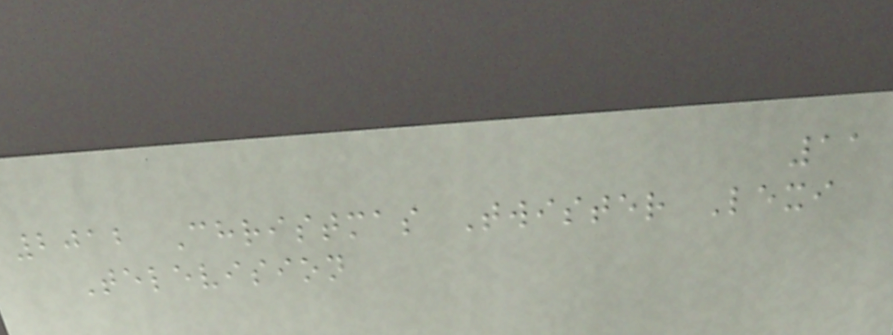11
2012 Christmas Twister Lexi
Television
